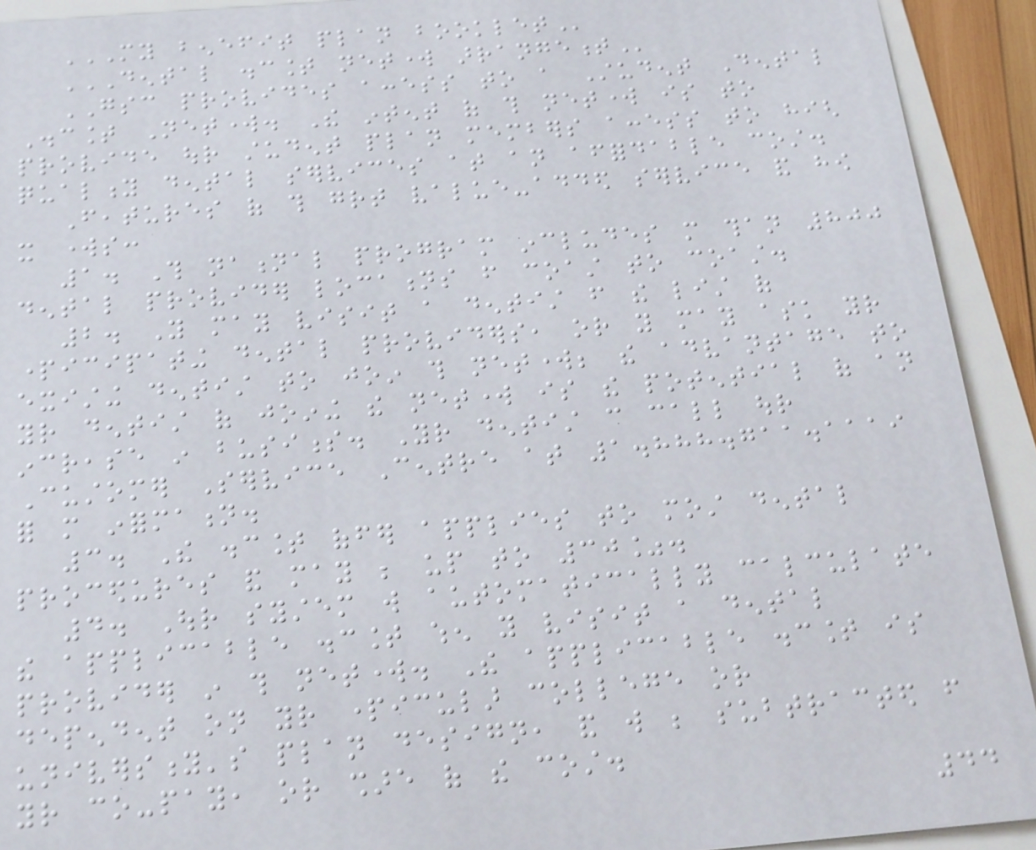MY BENEFIT PLAN BOOKLET
DENTAL DISCOUNT NETWORK ARRANGEMENT
GSC provides access to a Student Dental
Discount Network. The intent of this network is to
provide our student plan members access to high
quality dental services at an affordable cost.
Features of this great value-added service and how
it works:
1. This national program includes more than 800
dental provider locations from coast to coast.
2. You may visit a dentist from the list of
participating dental providers, or you may ask your
existing dentist to join this network; the advantage to
your dentist of joining the network is the potential of an
increase in business. Your dentist can call our
Customer Service Centre at 1.888.711.1119
for more information.
3. The discount offer applies to most dental
procedures and may be up to 30%.
4. Our system will automatically calculate
the applicable discount when you visit a dental
provider in this network. The applicable discount is
dependent on your particular college or
university's plan design, and will be subtracted from
your co-pay, or share of the cost.
44
